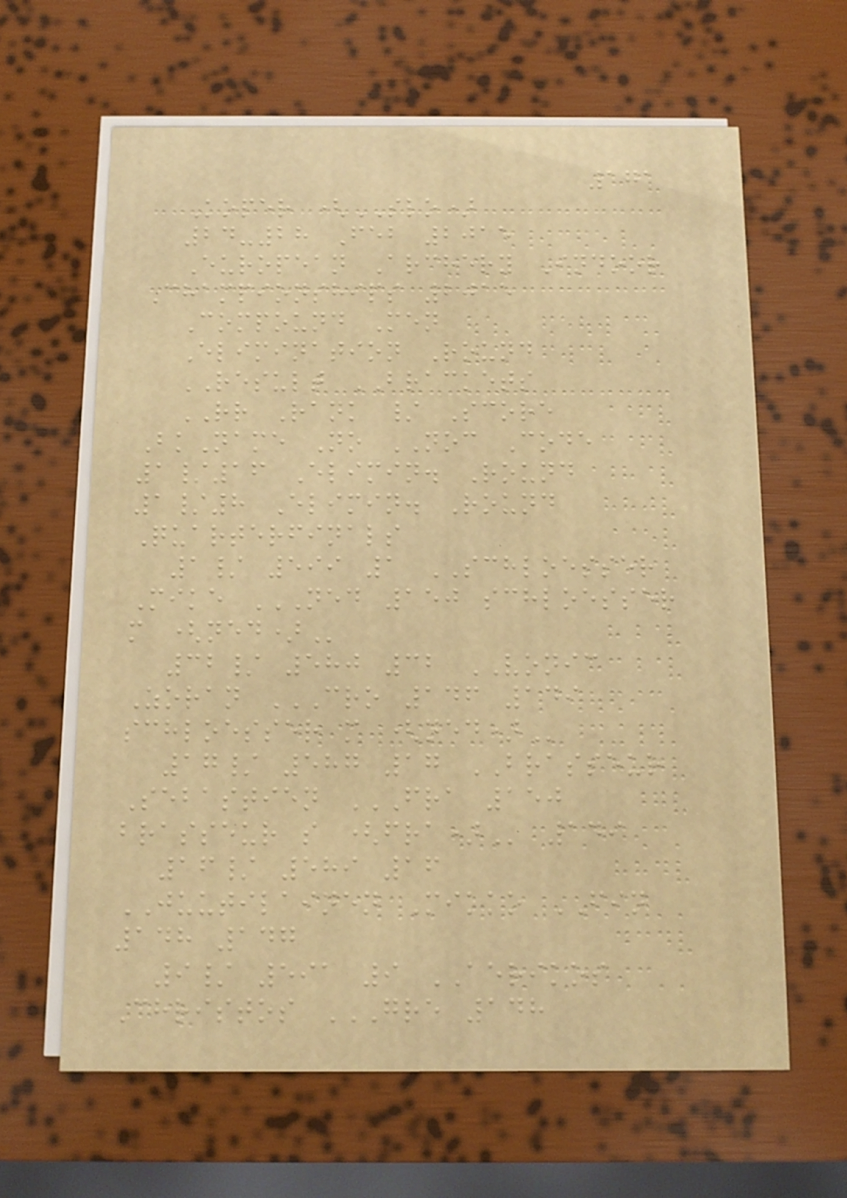171
Koper (SLO)
24-28 Feb 2015
European Archery Indoor
Championships 2015
Compound Men
Elimination Round
RESULT BRACKETS
RR Rank / Score
BkName No NOC Code
1/16 Elimin. Round
1/8 Elimin. Round
Quarterfinals
1/ 599 1 SCHLOESSER
Mike NED 150 SCHLOESSER
M (NED)
32/ 580 32 VONIC
Zoran CRO 146 149
SCHLOESSER M (NED)
17/ 587 17 BRASSEUR
Sebastien FRA 150
BRASSEUR S (FRA) 149
16/ 589 16
JUUTILAINEN Mikko FIN
148 147
9/ 591 9 AERIKOS
Christos GRE 148
